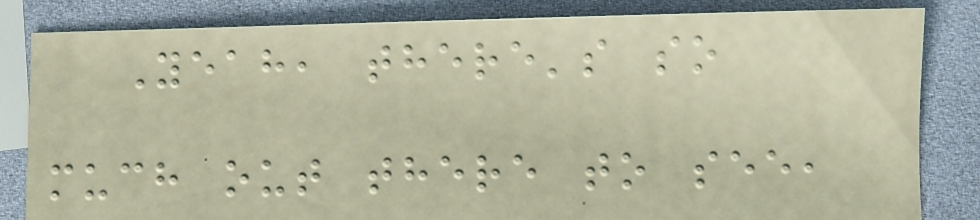Yeah, there's so
much out there to see,
